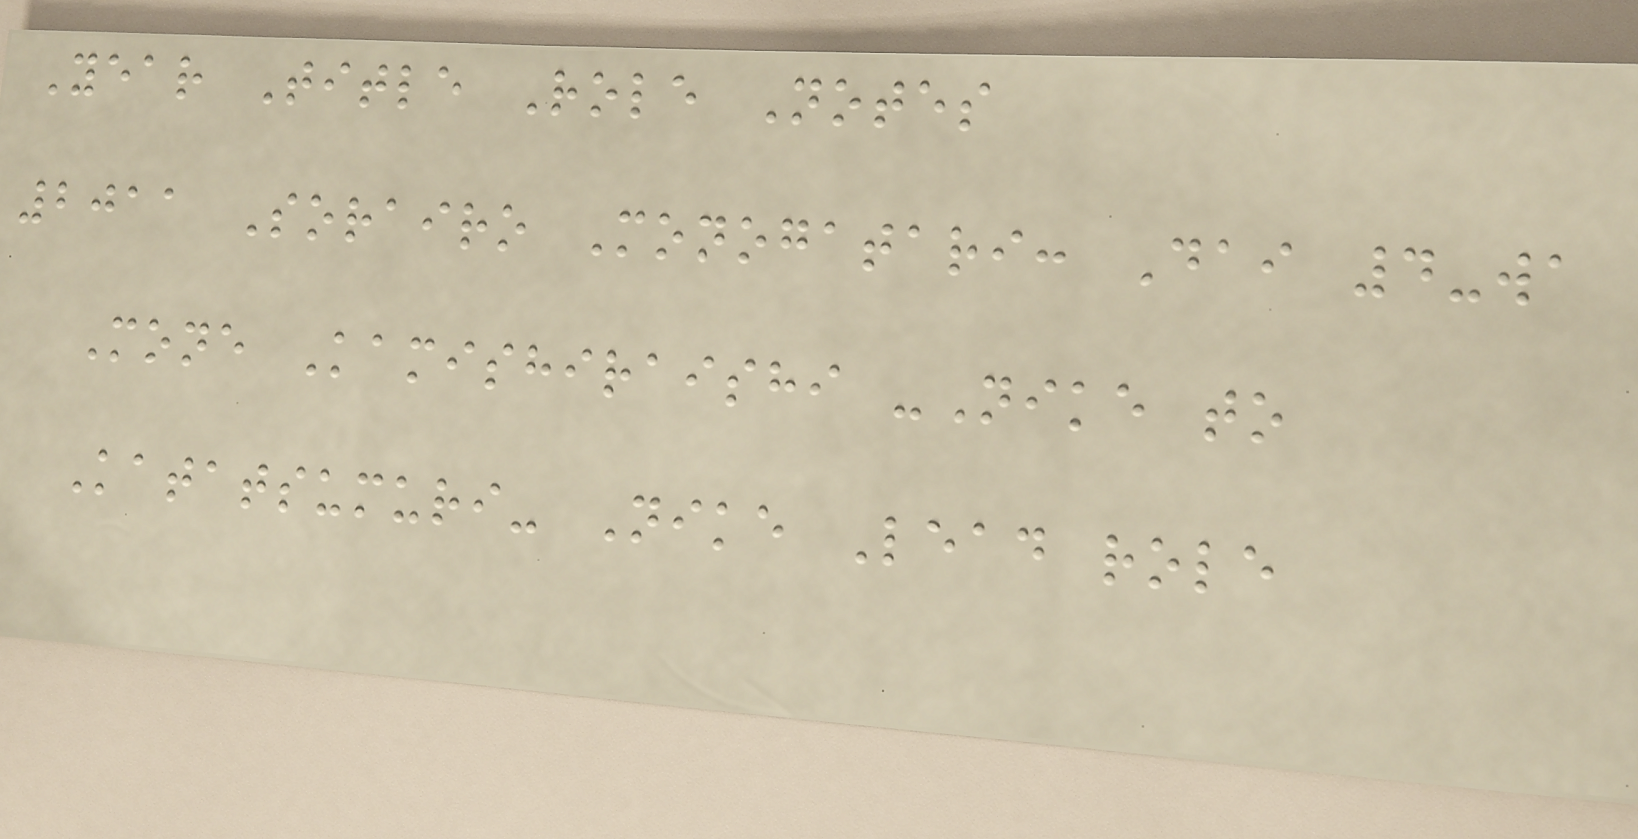Year Title Role Notes
2011 Sorairo Monogatari: Dai 4-wa
Mone Kamishiraishi -Nike to
Katatsumuri- Nike Lead role
